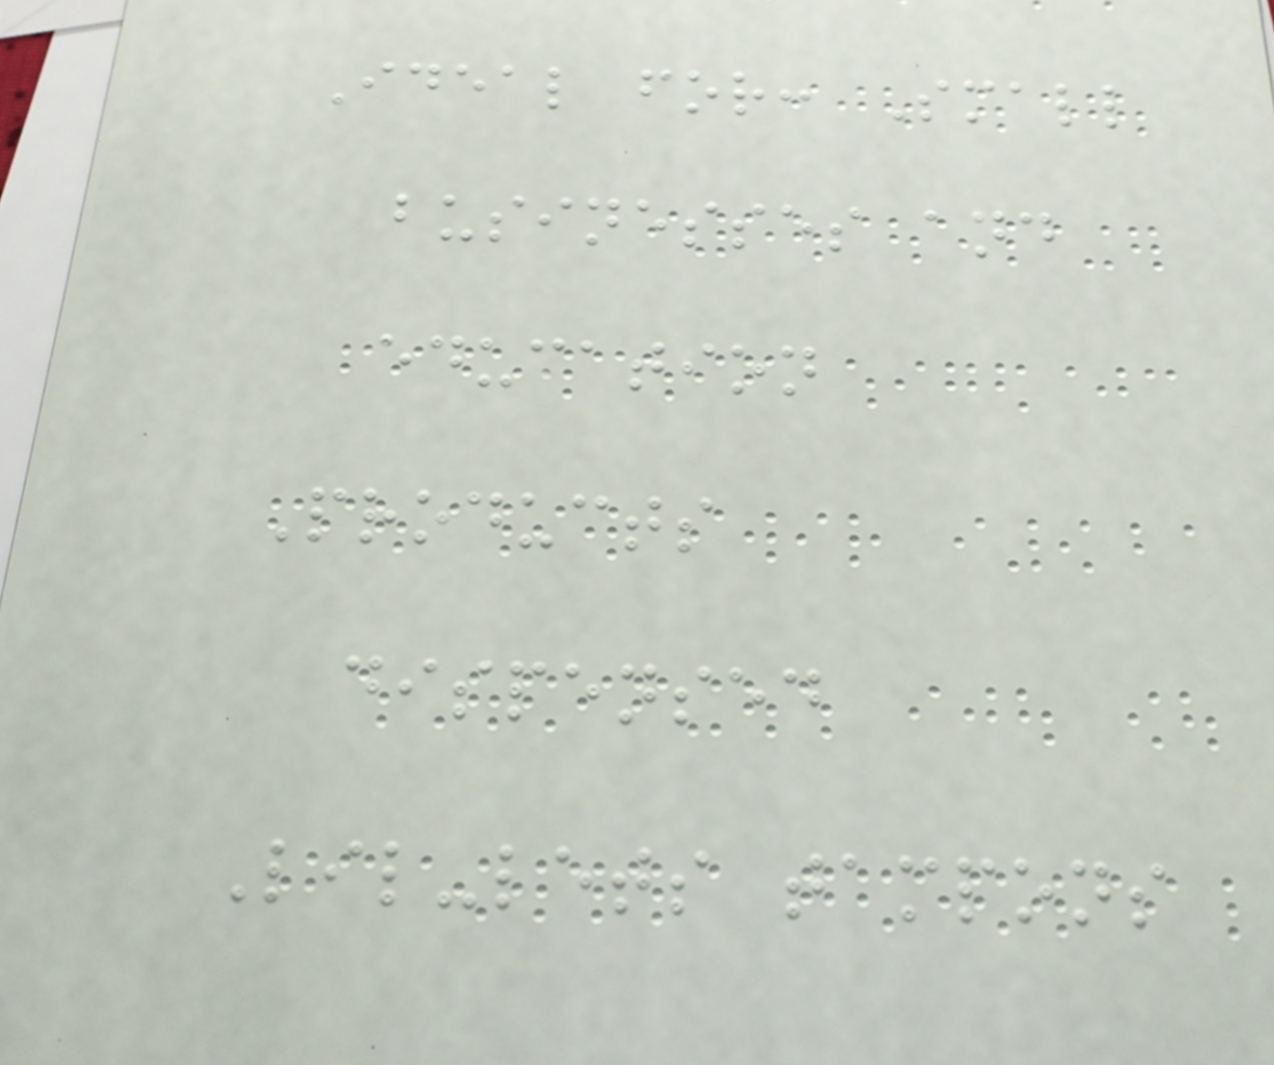Ideal for: Small
businesses and
education
Products
dispensed
Lil-lets tampons
